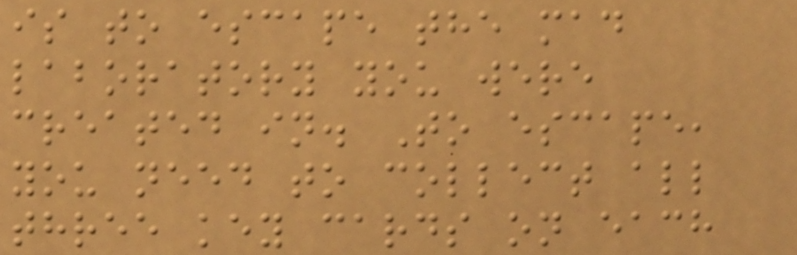is to escape the mad
laboratory you were
created in. To escape,
you need to collect all
three key cards on each
